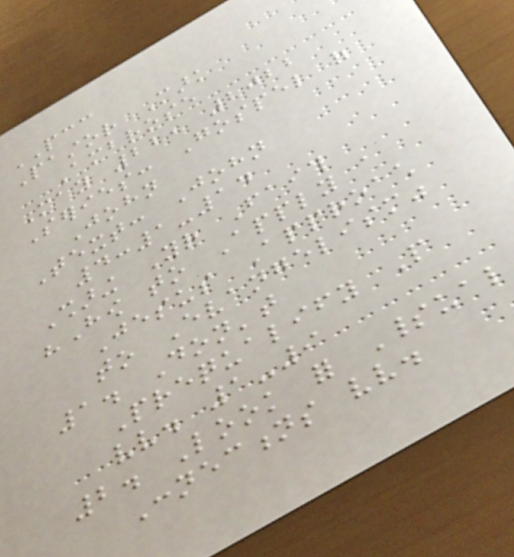PCC
Pastor Mark
Ambrose
May 22, 2022
Series: Gospel of
John
Text: John
4:1-14
Sharing Your Faith
"How to Apply a
Jesus Approach
to Evangelism"
1. Don't
Prequalify People
vv. 1-9
2. Look for Spiritual
Connections vv.
